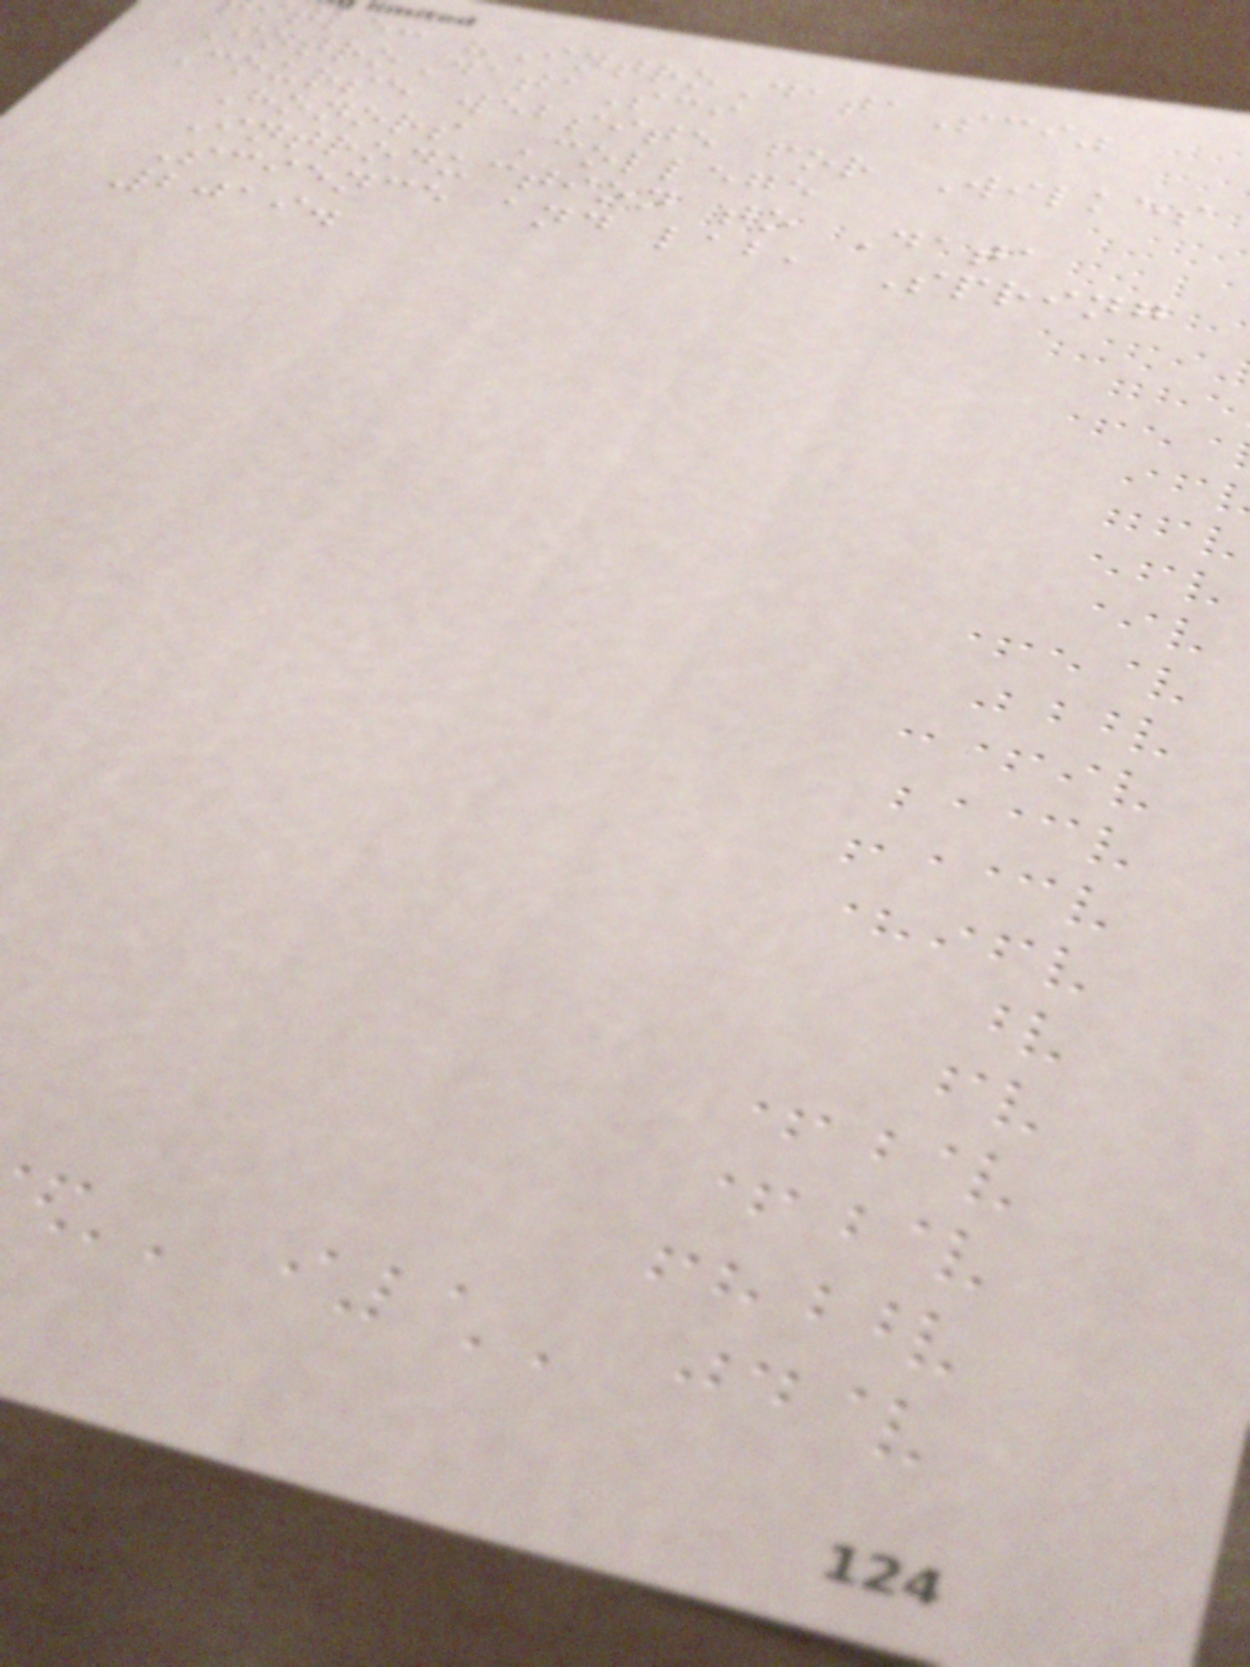tle: "IntroDataSci"
IntroDataSci
Course website for Wilkes
Honors College
Introduction to Data
Science and lab, Spring
2019.
